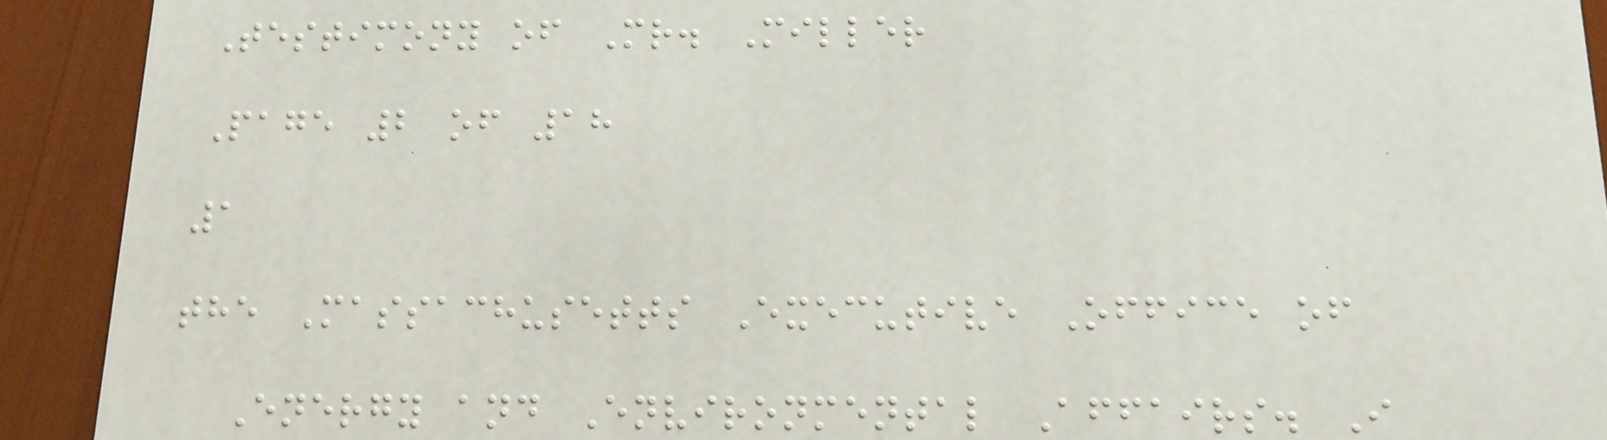Testimony of Mr. Miller
Page 2 of 18
1
the Massachusetts Executive Office of
Energy and Environmental Affairs. I
